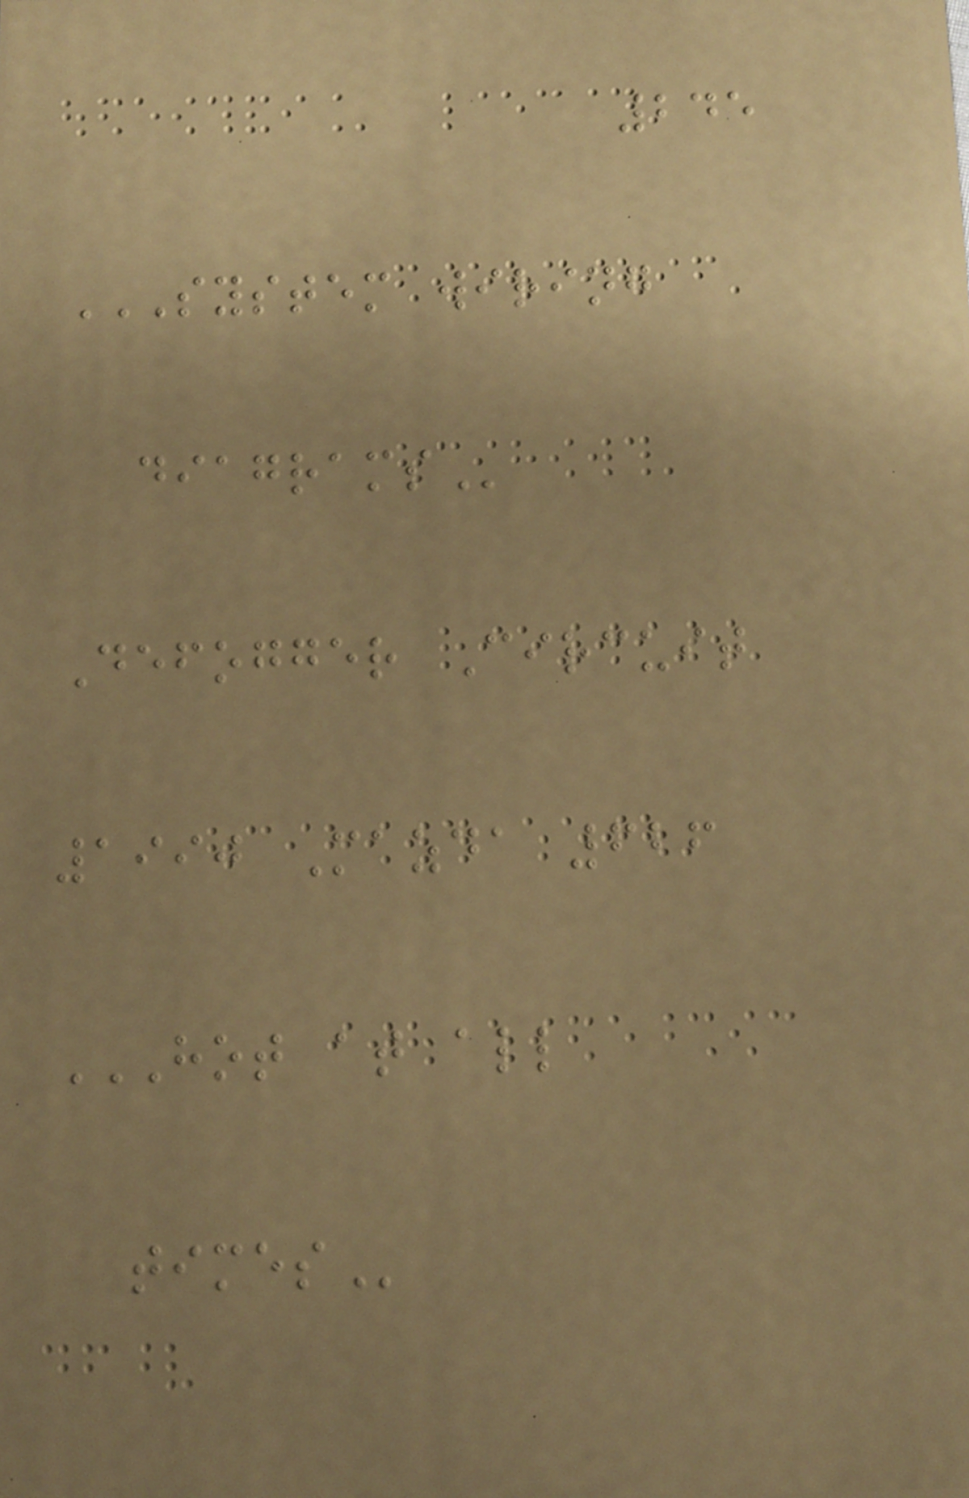245
SYSTEM WIRING
DIAGRAMS
Defogger Circuit
1990 Mazda 626
HOT AT ALL
TIMES
